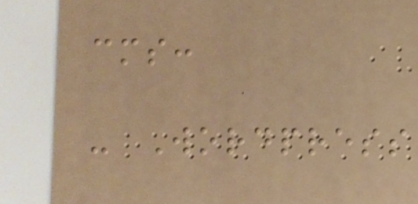cms:
- Wordpress
